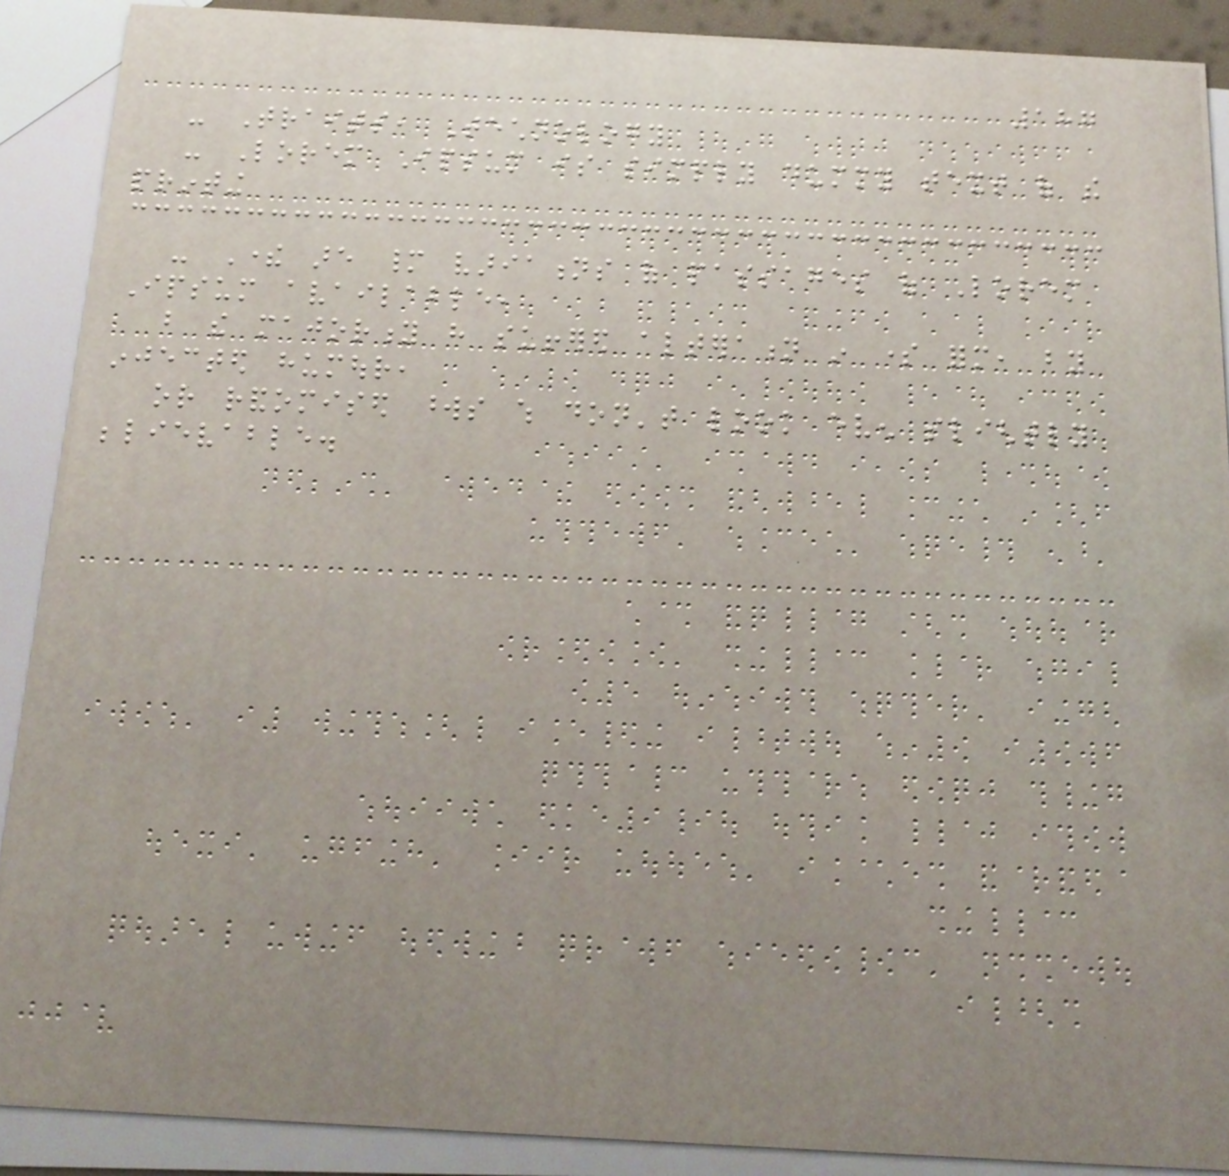187
- Traits, Technology
- Lorem Ipsum is simply dummy text of the
printing
- There are many variations of passages of Lorem
Ipsum available,
but the majority have suffered alteration in some form, by
injected humour,
or randomised words which don't look even slightly
believable.
